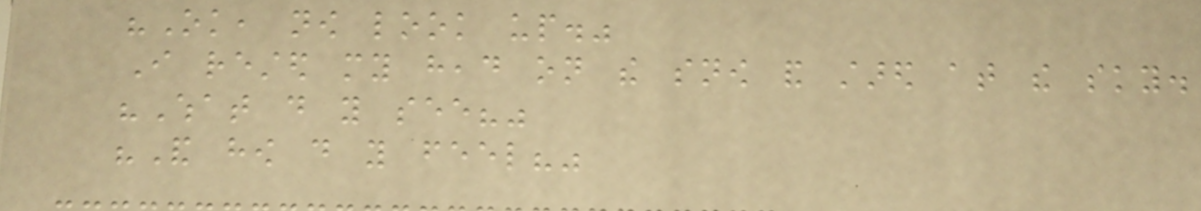"Ok, now look up."
I rested my head on the snow and stared at the sky.
"What do you see?"
"And how do you feel?"
